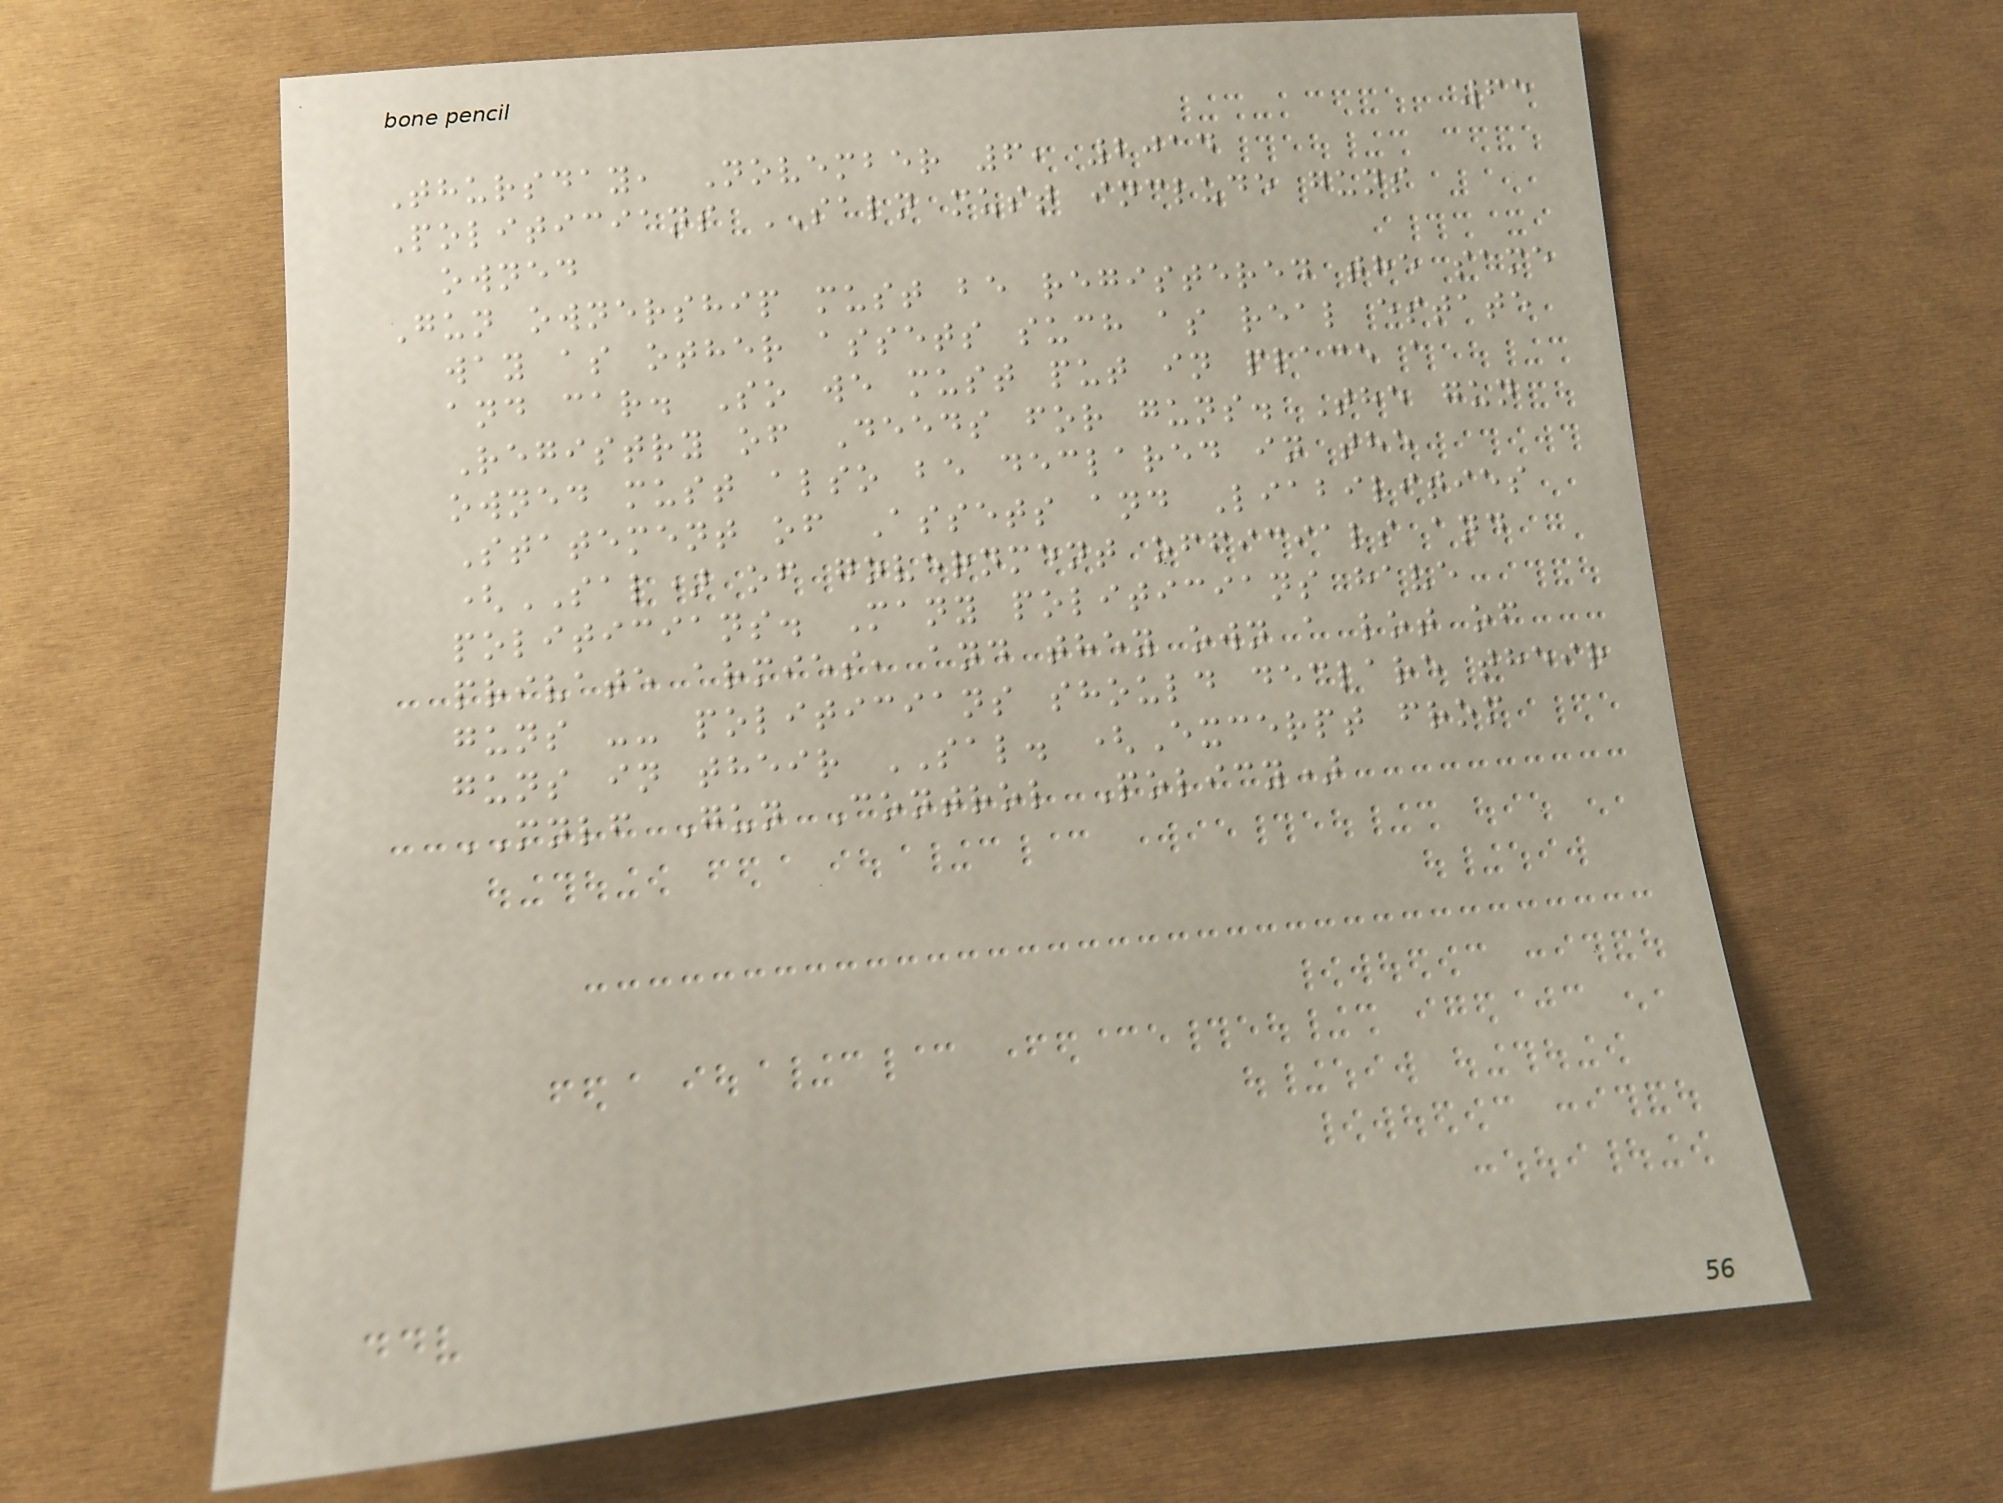65
Thursday, November 6, 2014
Politicians SALN must include guns
owned
Gun ownership must be registered the same
way as other assets such as real estate
and car. So we must put in place a
Registry of Deeds for guns. The gun
owned must also be declared in the
Statement of Assets and Liabilities
(SAL) of government officials and
politicians. Many politicians have
private armies, and they own a lot of
guns -- politicians should declare their
guns in their SAL. (Excerpt from
MNLF Gun Control Policy)
